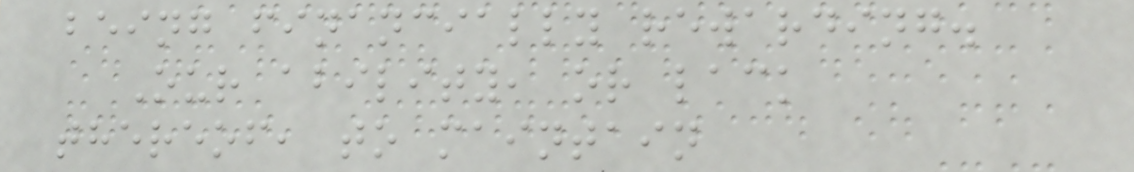being financially rewarding.
Our ability, or lack
thereof, to maintain
